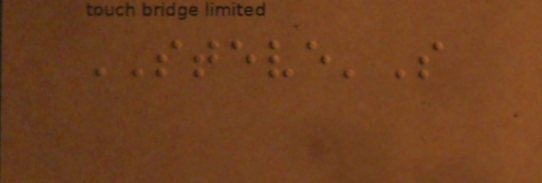STEVE'S
